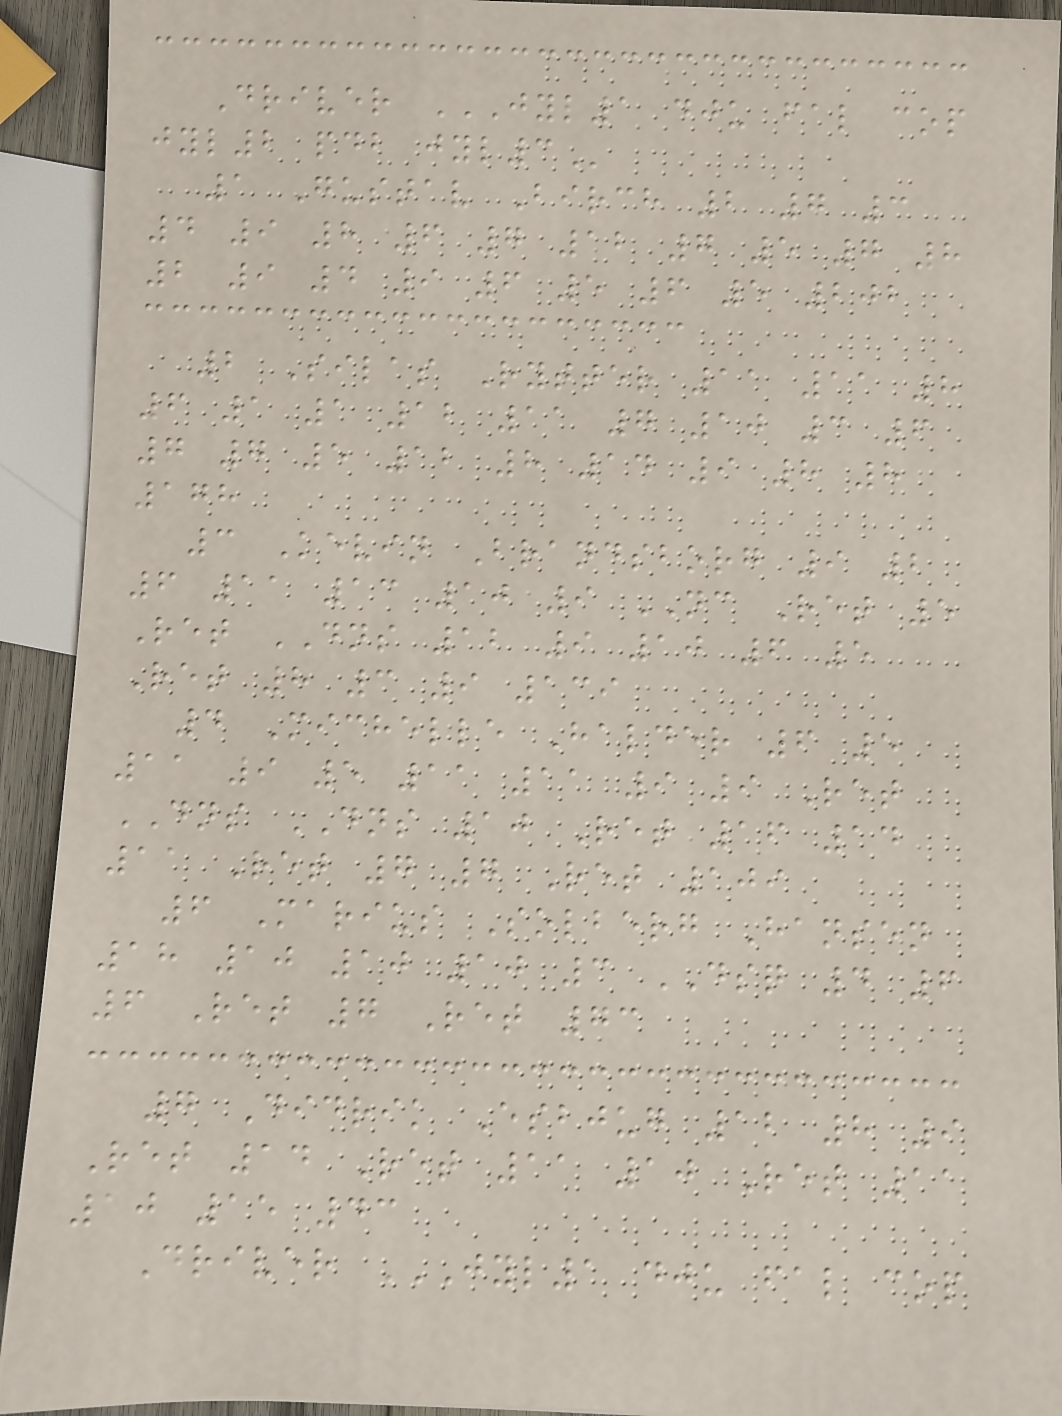Driver JYL1 DJU FAL COP
JYL2 PDB JYL3
1 Gustav Birch 2 7 3
4 9 8 6 7 12 7 5 7 8
2 9 4 9 6 5 6 5 202
2 Silas Rytter 11 11 8
6 1 1 12 11 7 10 3 6
7 7 5 12 8 14 9 8 8
178
3 Kevin Brandsborg 9 2
6 11 13 10 9 NC Ret 5
Ret DNS 12 9 10 6 5
Ret 8 3 9 139
4 Michelle Halder 6 5
11 9 5 11 11 9 9 Ret
DNS DNS 10 Ret 16 14
11 Ret 7 7 Ret 109
6 Marius Solberg Hansen
18 10 10 10 3 DSQ 4 6
6 Ret 7 Ret 73
7 Didrik Esbjug 12 8 9
Ret 14 Ret 11 10 Ret 11
10 15 43
Driver JYL1 DJU FAL COP
